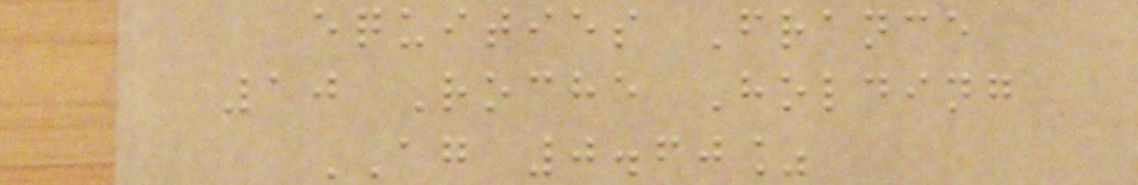equities France
10 Roche Holding
AG 0.60%
